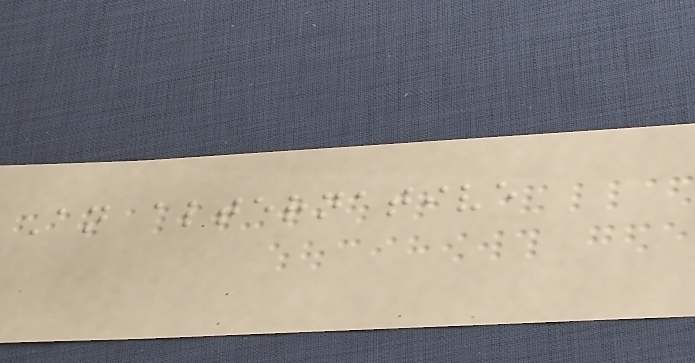An alternative
